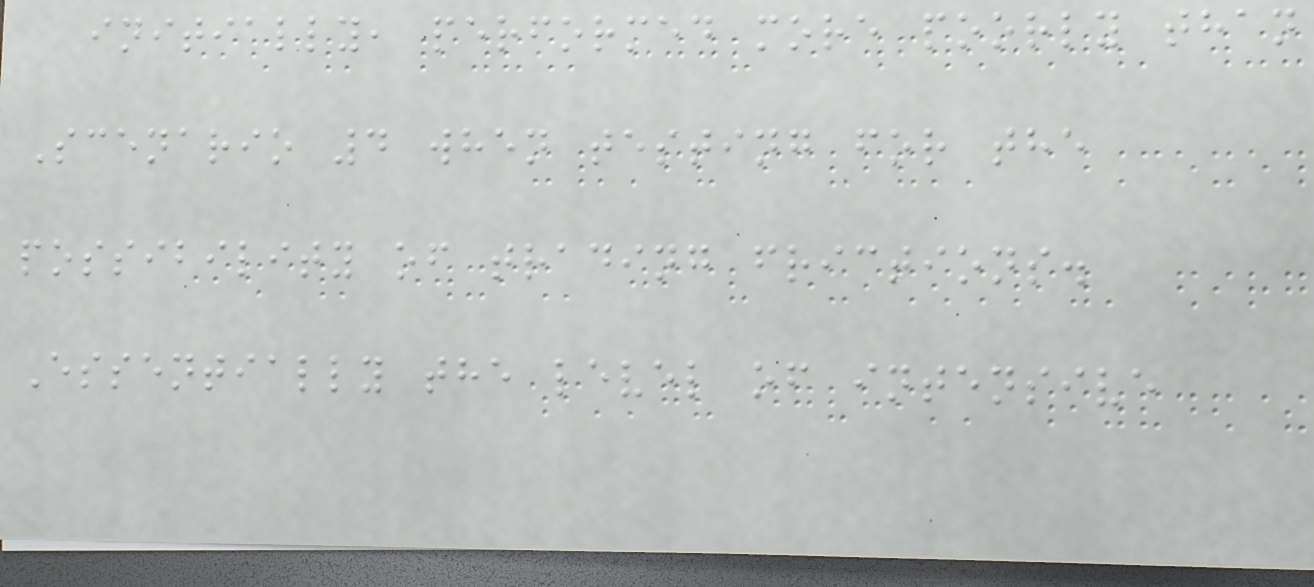initially, performed more poorly than
Scenario 4 when testing for the
possibility of trading frictions.
Essentially the level of intensive
